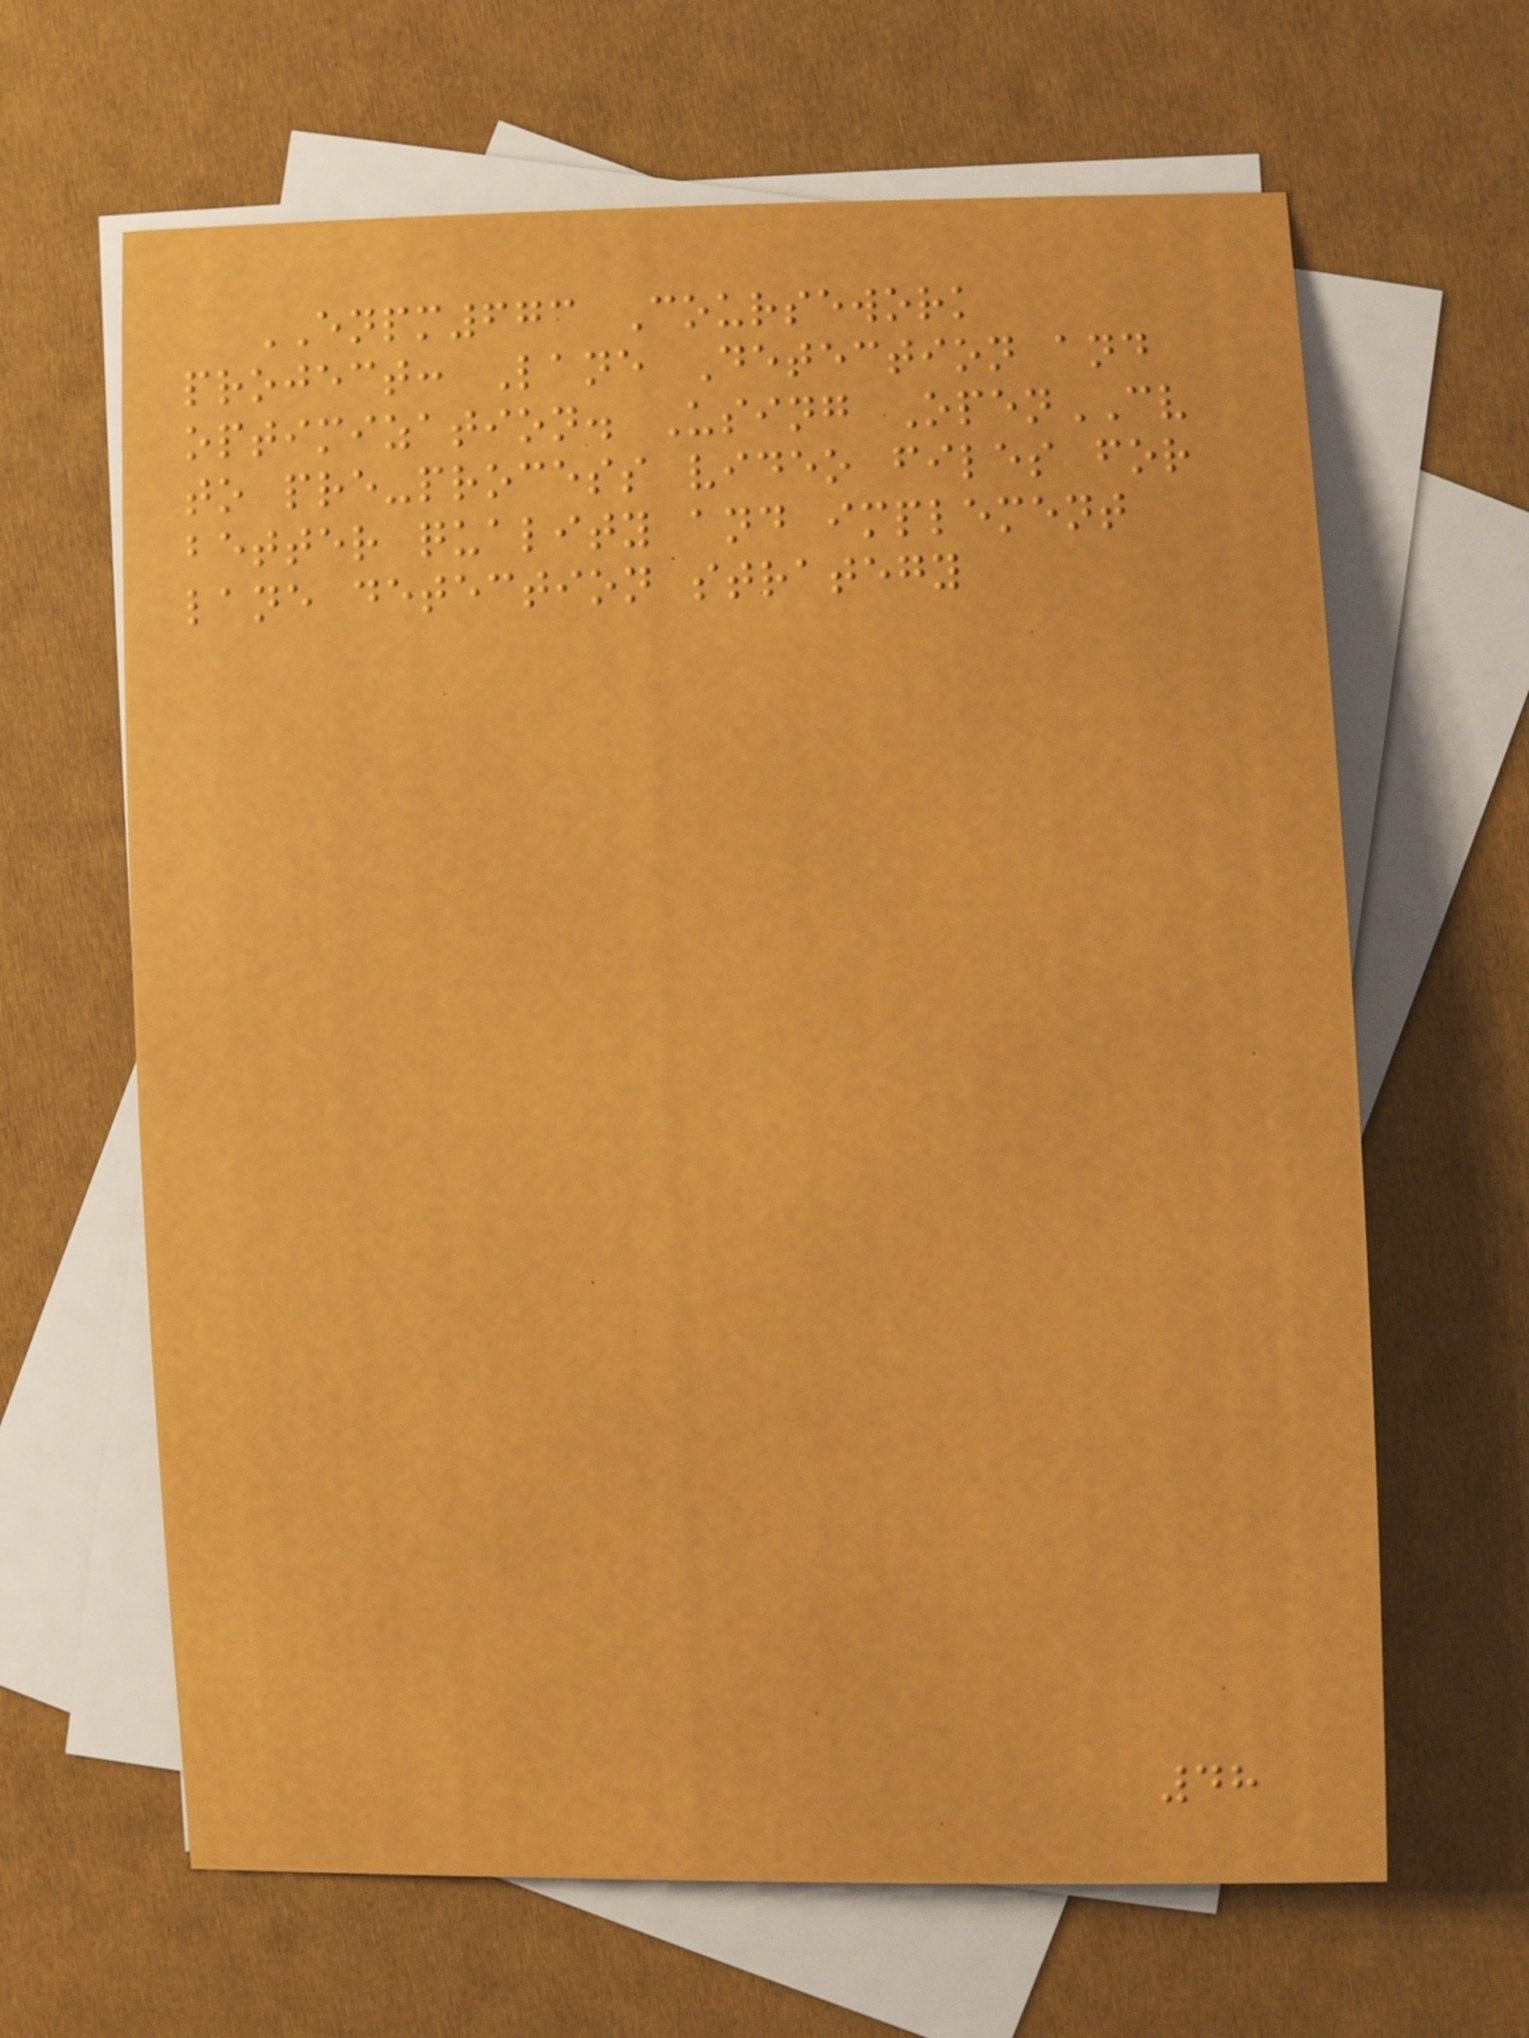ENPM673 Coursework
project: Lane Detection and
optimization. Using OpenCV
to pre-process video files for
better quality and implement
lane detection strategy
48
